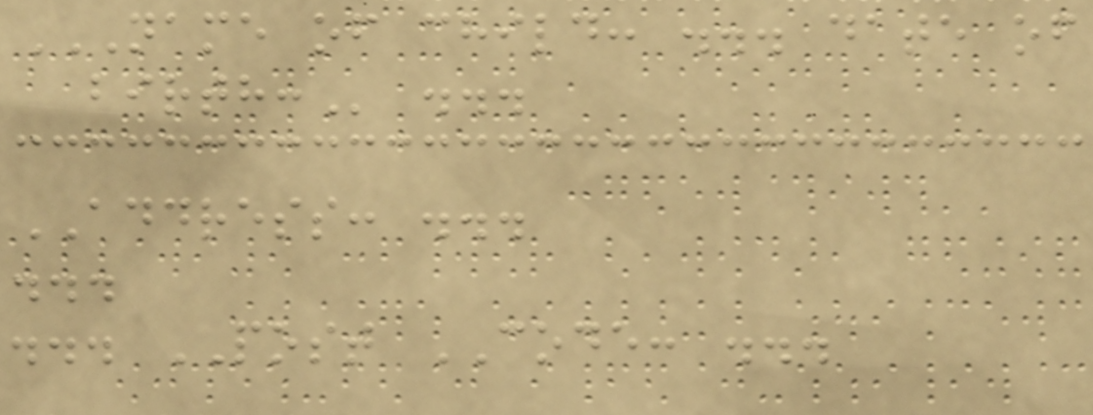NAME OF CHILD: ... DATE OF
BIRTH: ...
ADDRESS: ...
...
... POST CODE: ...
